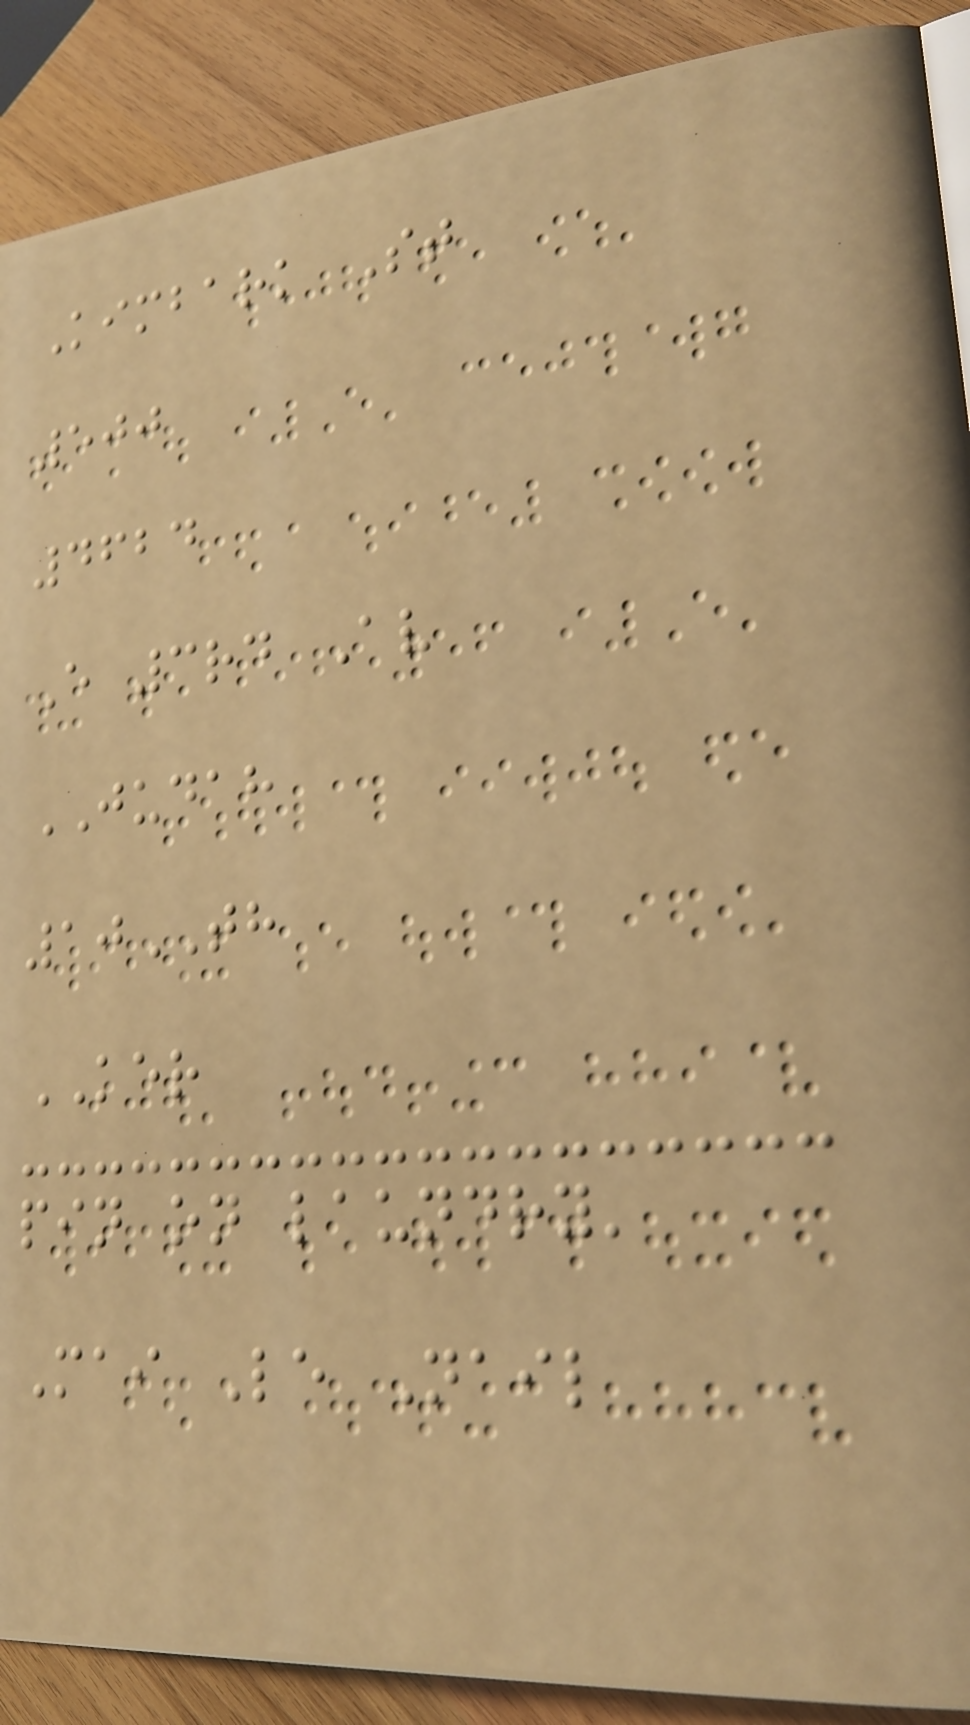Kimbark St
500
4624
E 3rd Av
JUDAH
10TH
KER
pin on laundry'
Mai Le Nail
